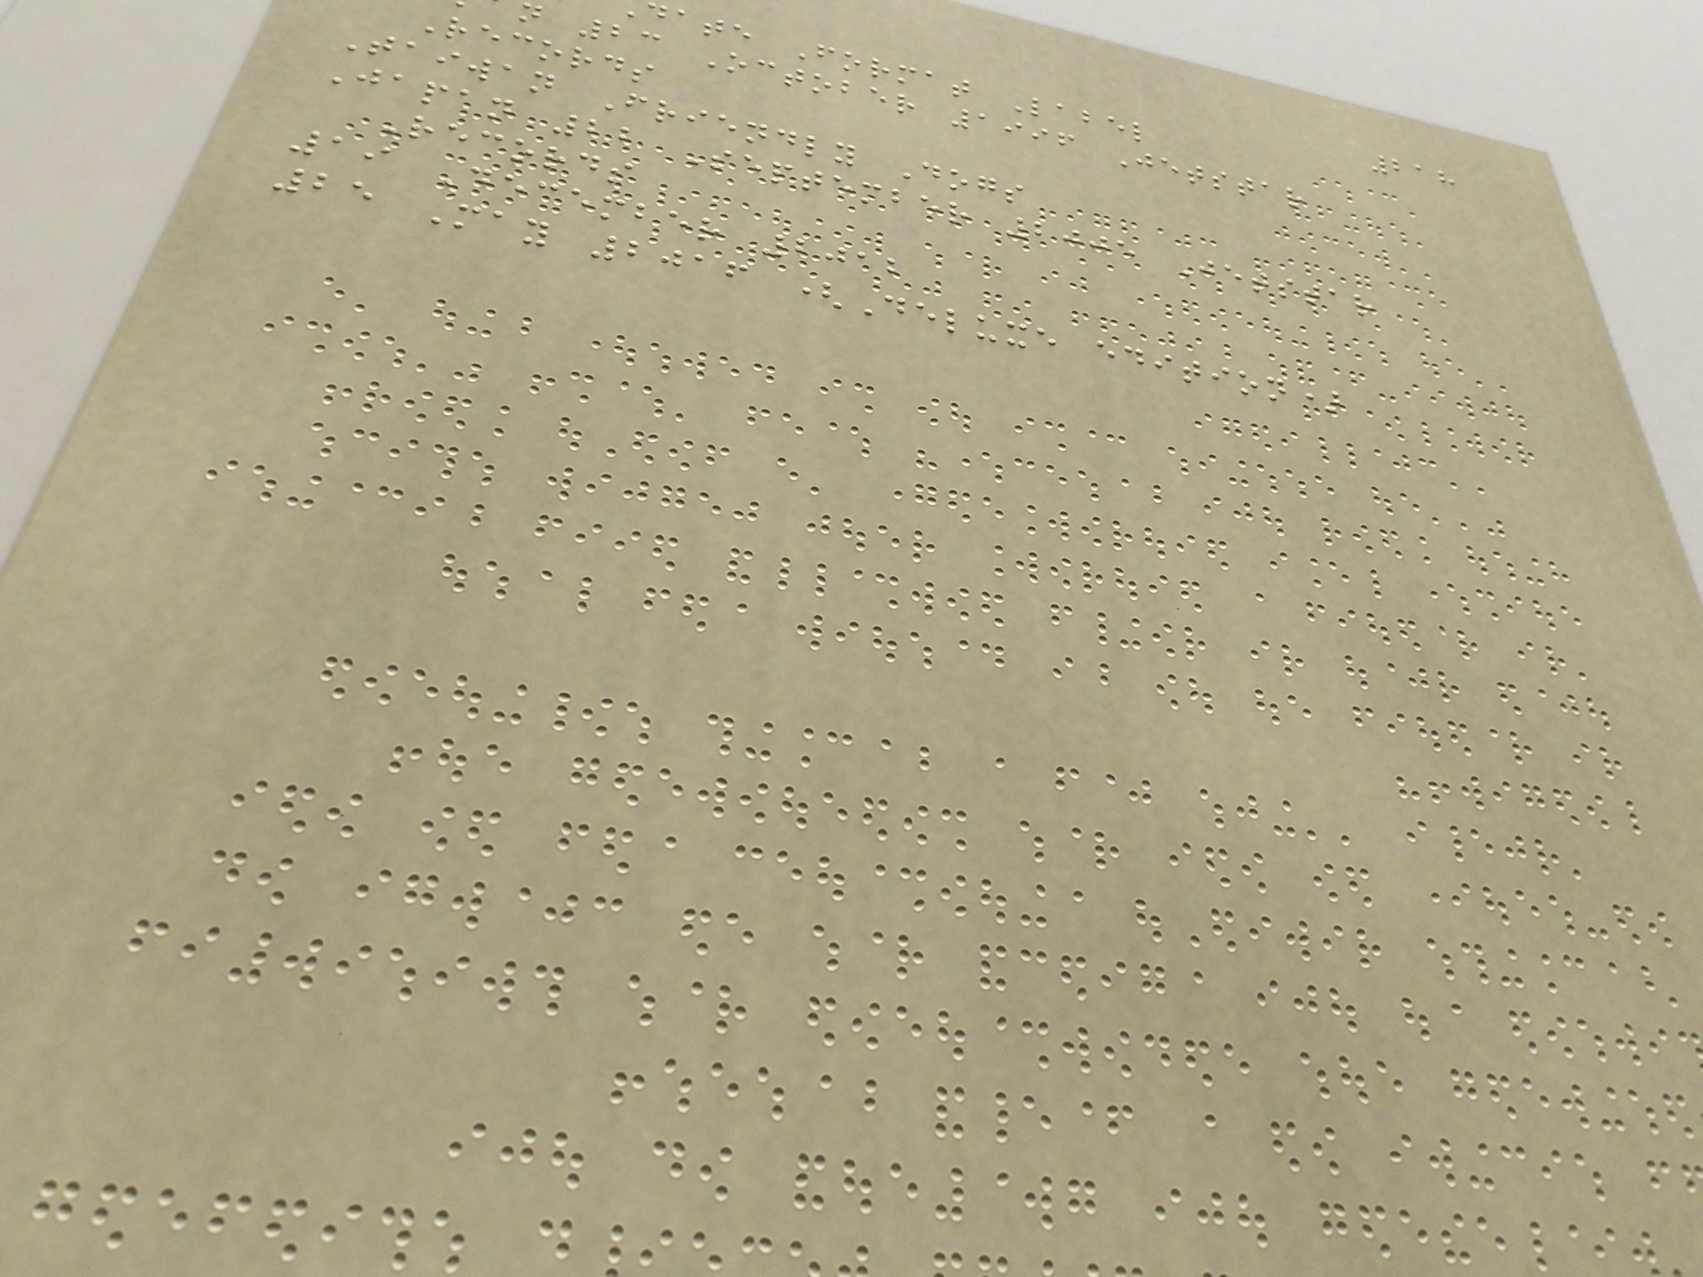218
date Format Label
23 October 1996 Jetstar
Records
Taiwan Friendly Dogs
Japan 22 September 2005 Jetstar
Records
19 December 2012
25 May 2016 (Deluxe edition)
